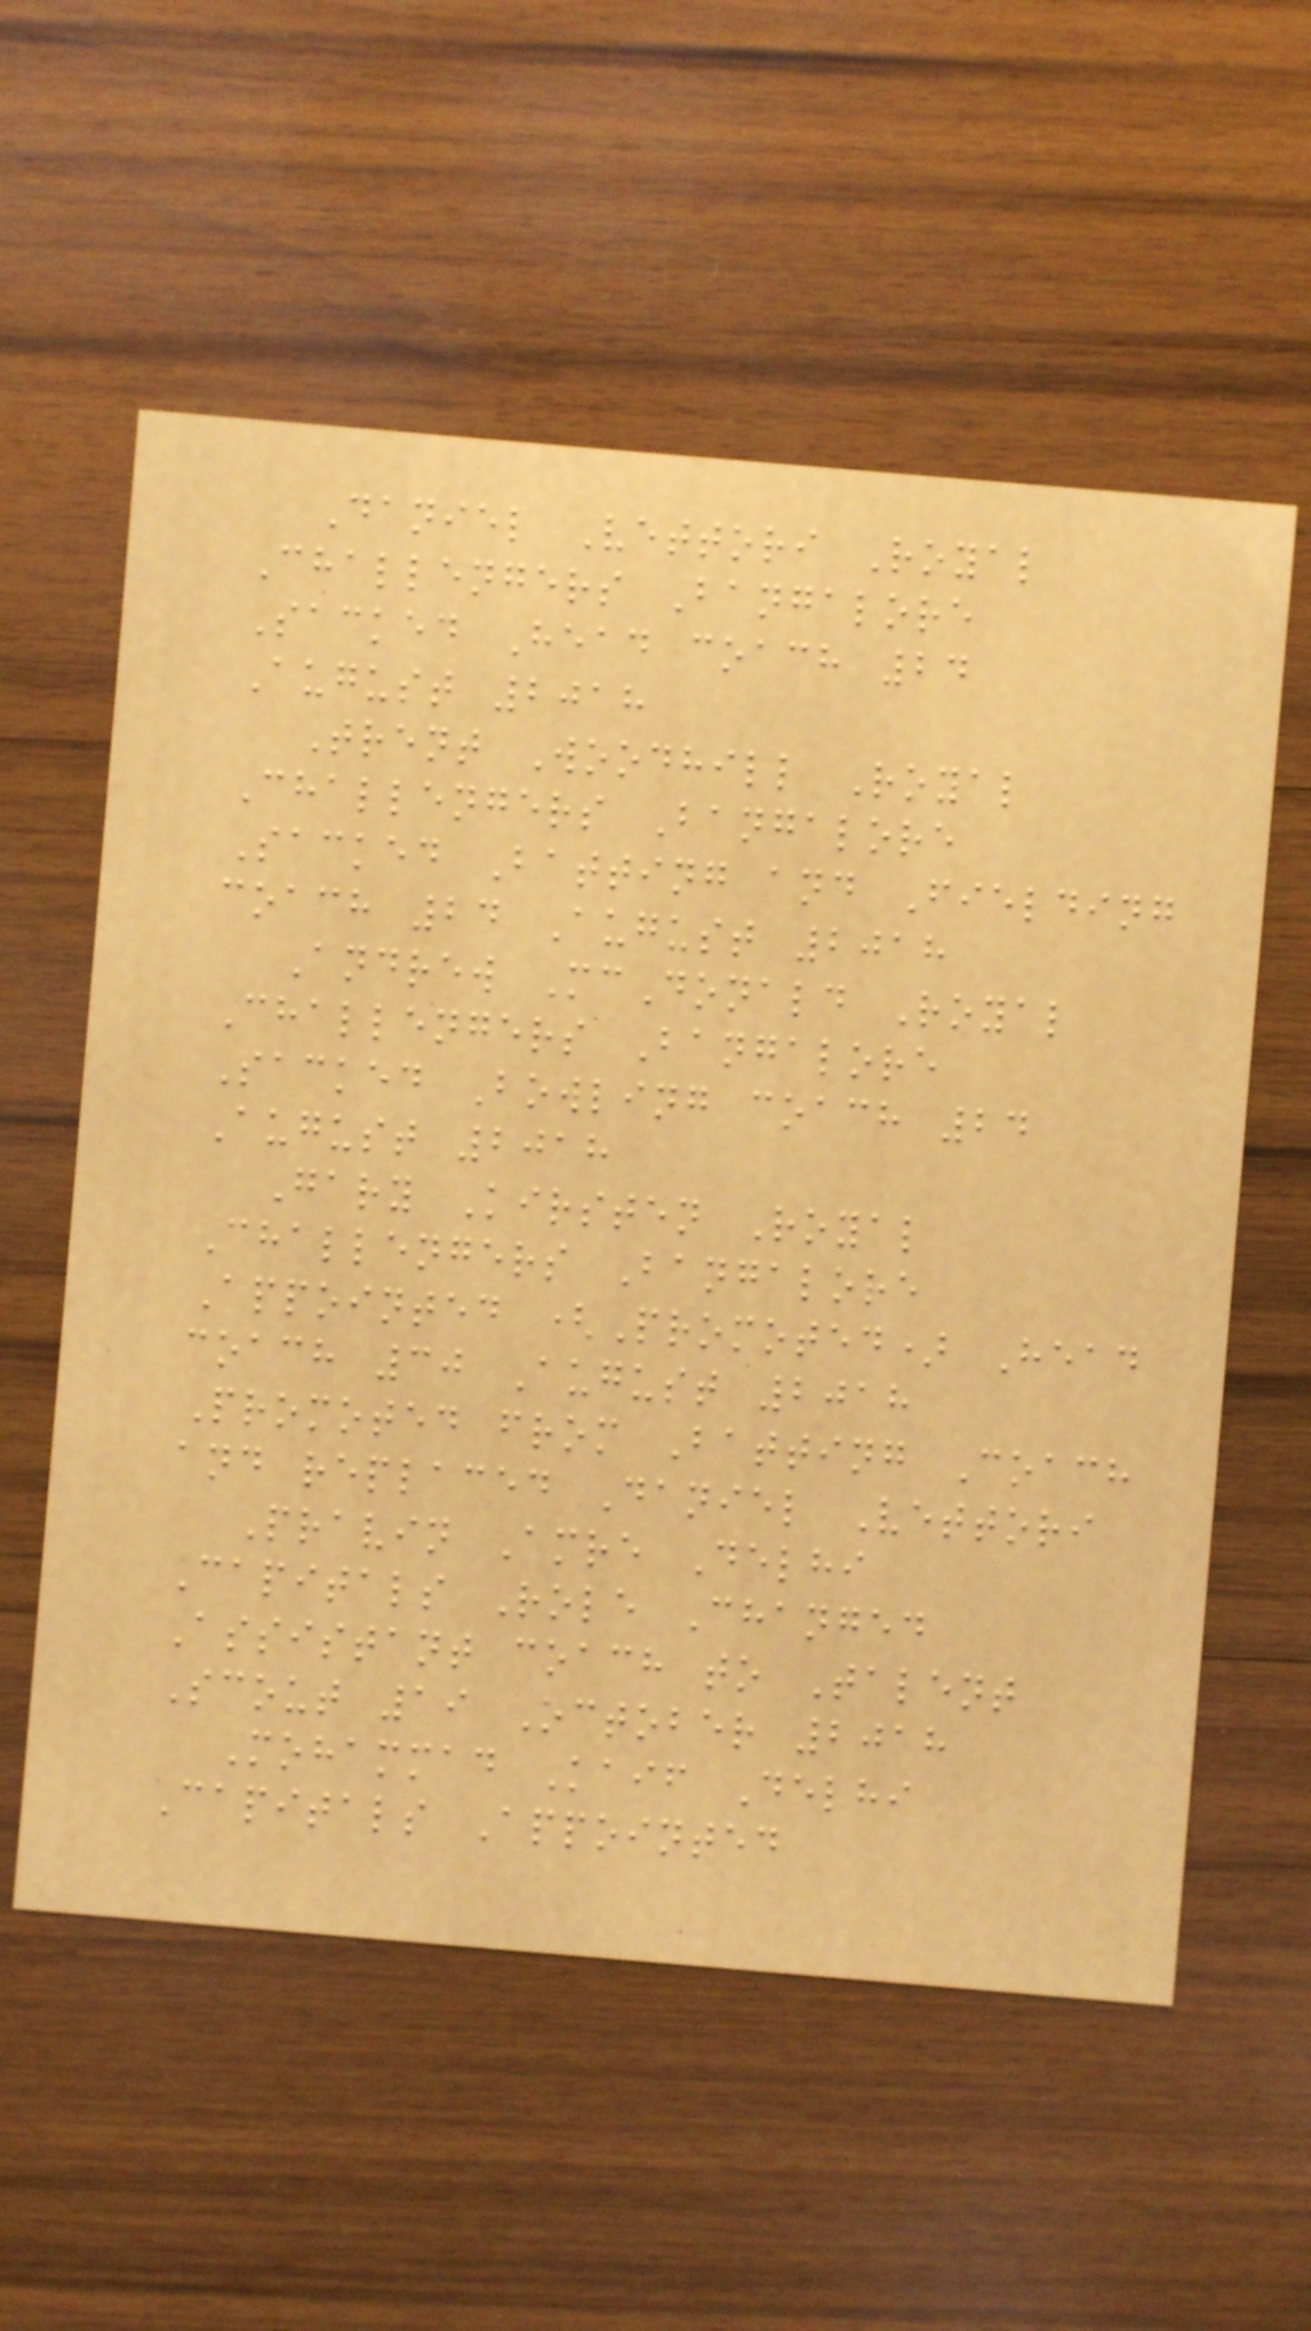Daniel Vettori Royal
Challengers Bangalore
Sacked Head coach 24
August 2018
Trent Woodhill Royal
Challengers Bangalore
Sacked Batting and Fielding
coach 24 August 2018
Andrew McDonald Royal
Challengers Bangalore
Sacked Bowling coach 24
August 2018
Gary Kirsten Royal
Challengers Bangalore
Appointed (Promoted) Head
coach 30 August 2018
Promoted from Batting Coach
and replaced Daniel Vettori
Pravin Amre Delhi
Capitals Role Changed
Assistant coach to Talent
Scout 19 October 2018
Mohammad Kaif Delhi
Capitals Appointed
